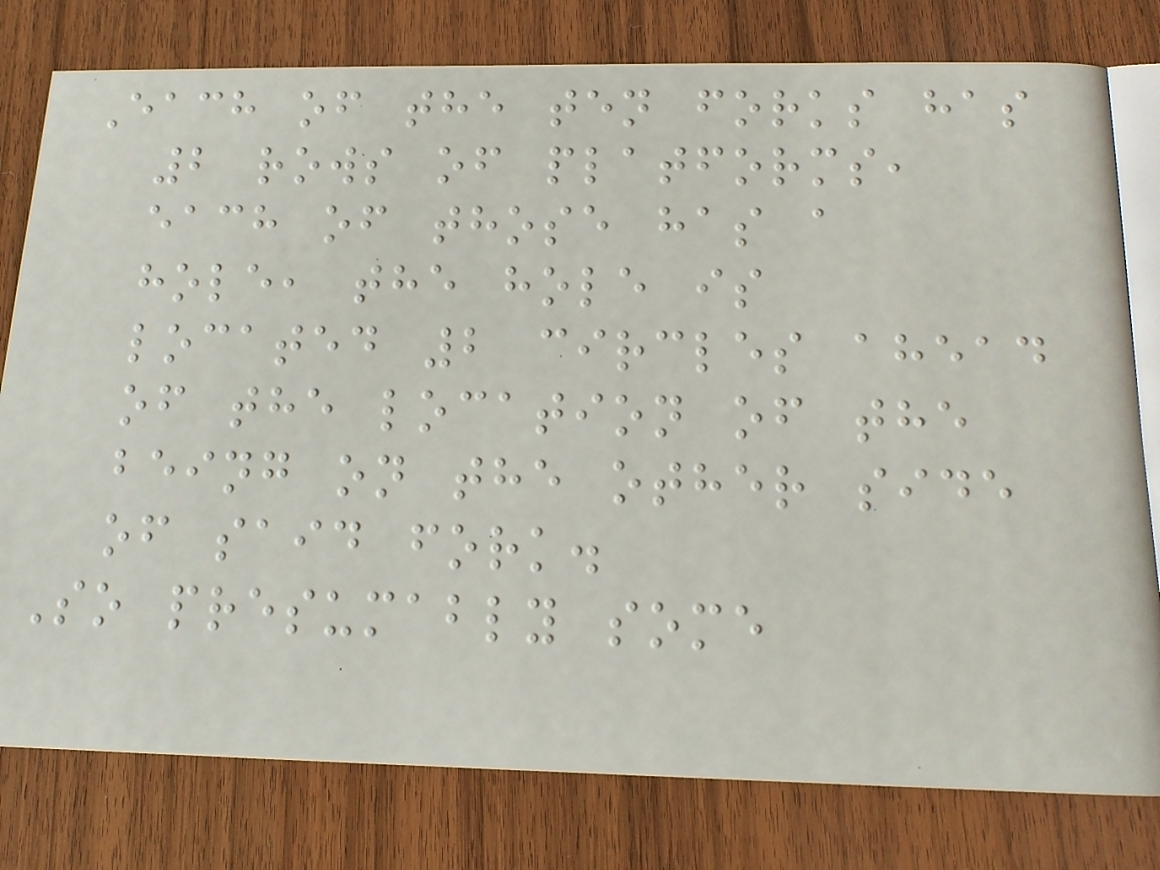Each of the ten forks has
2 rows of platforms,
each of those has a
hole, the hole is
located 2 circles ahead
of the location of the
being on the other side
of said fork.
So presumably some
